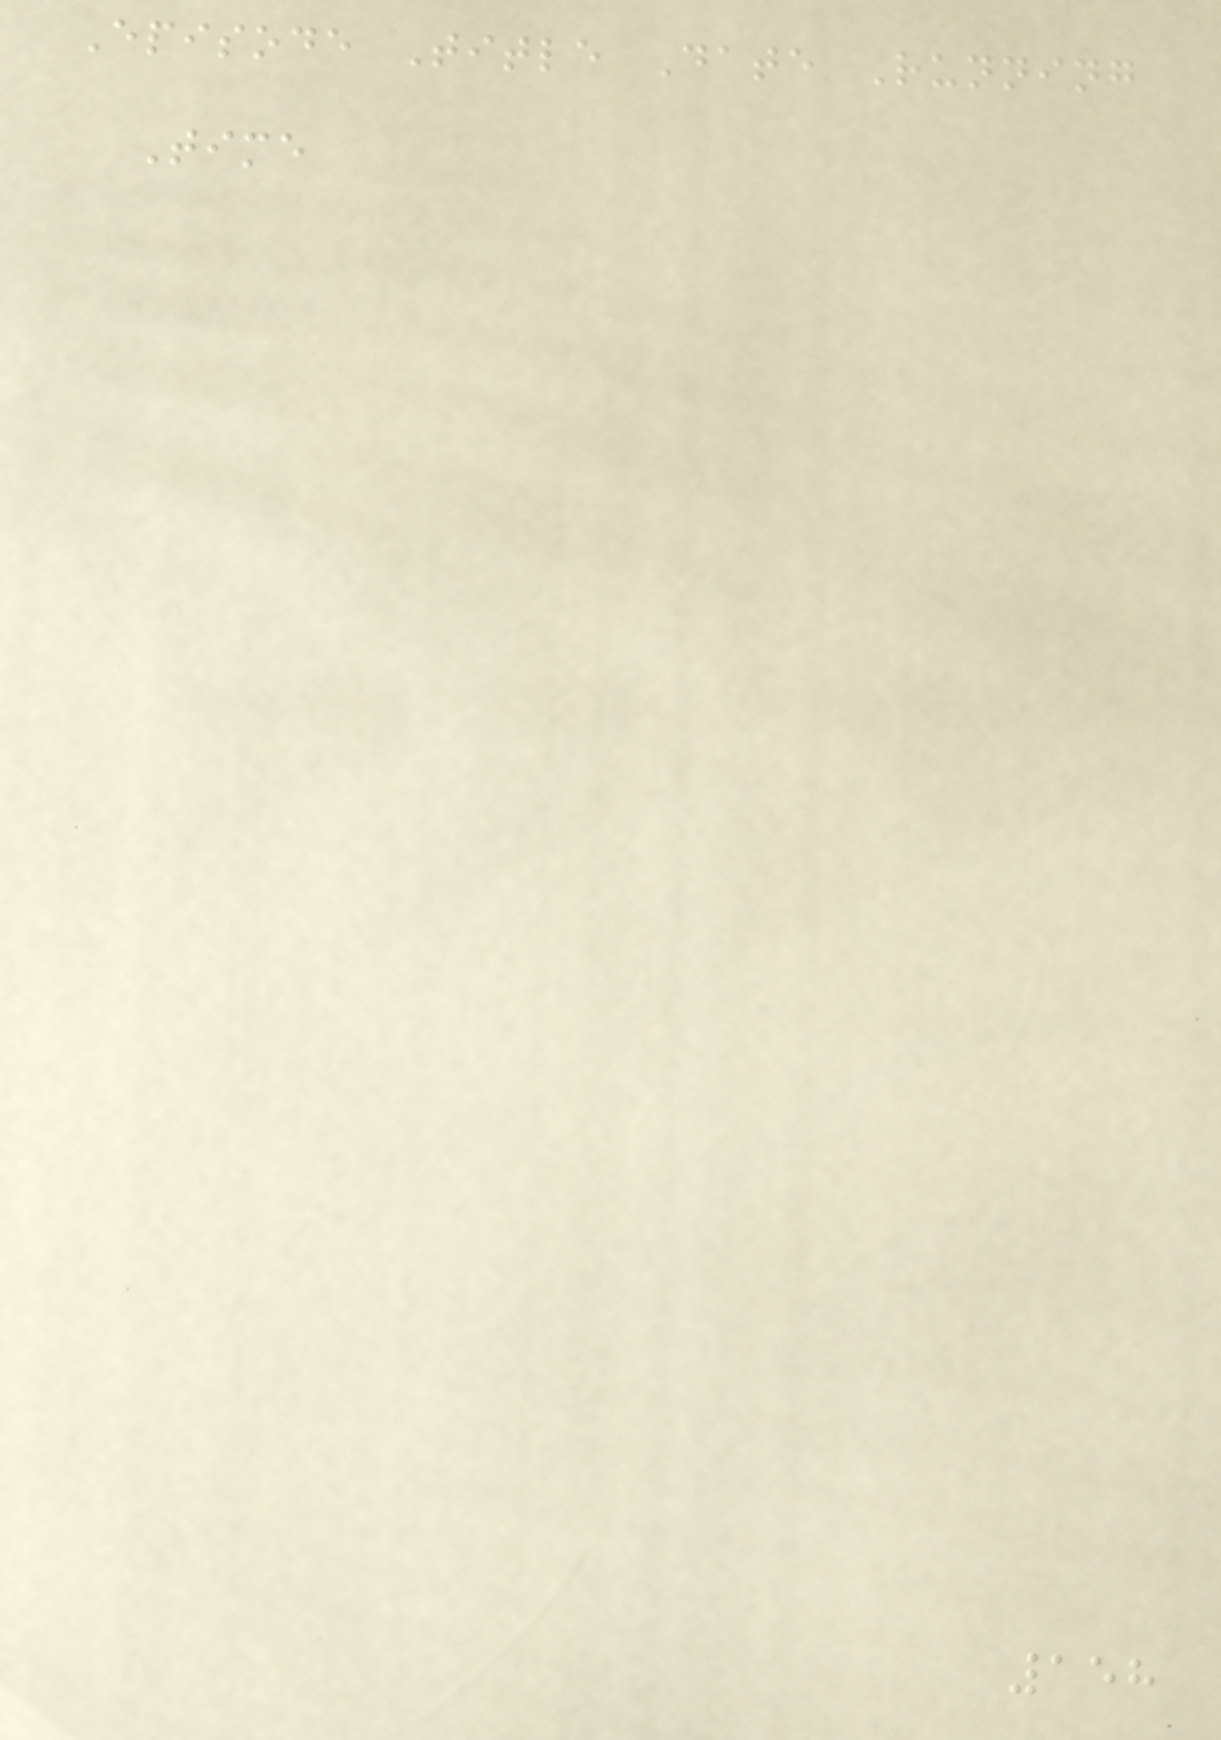Episode Title Date Running
Time
158
